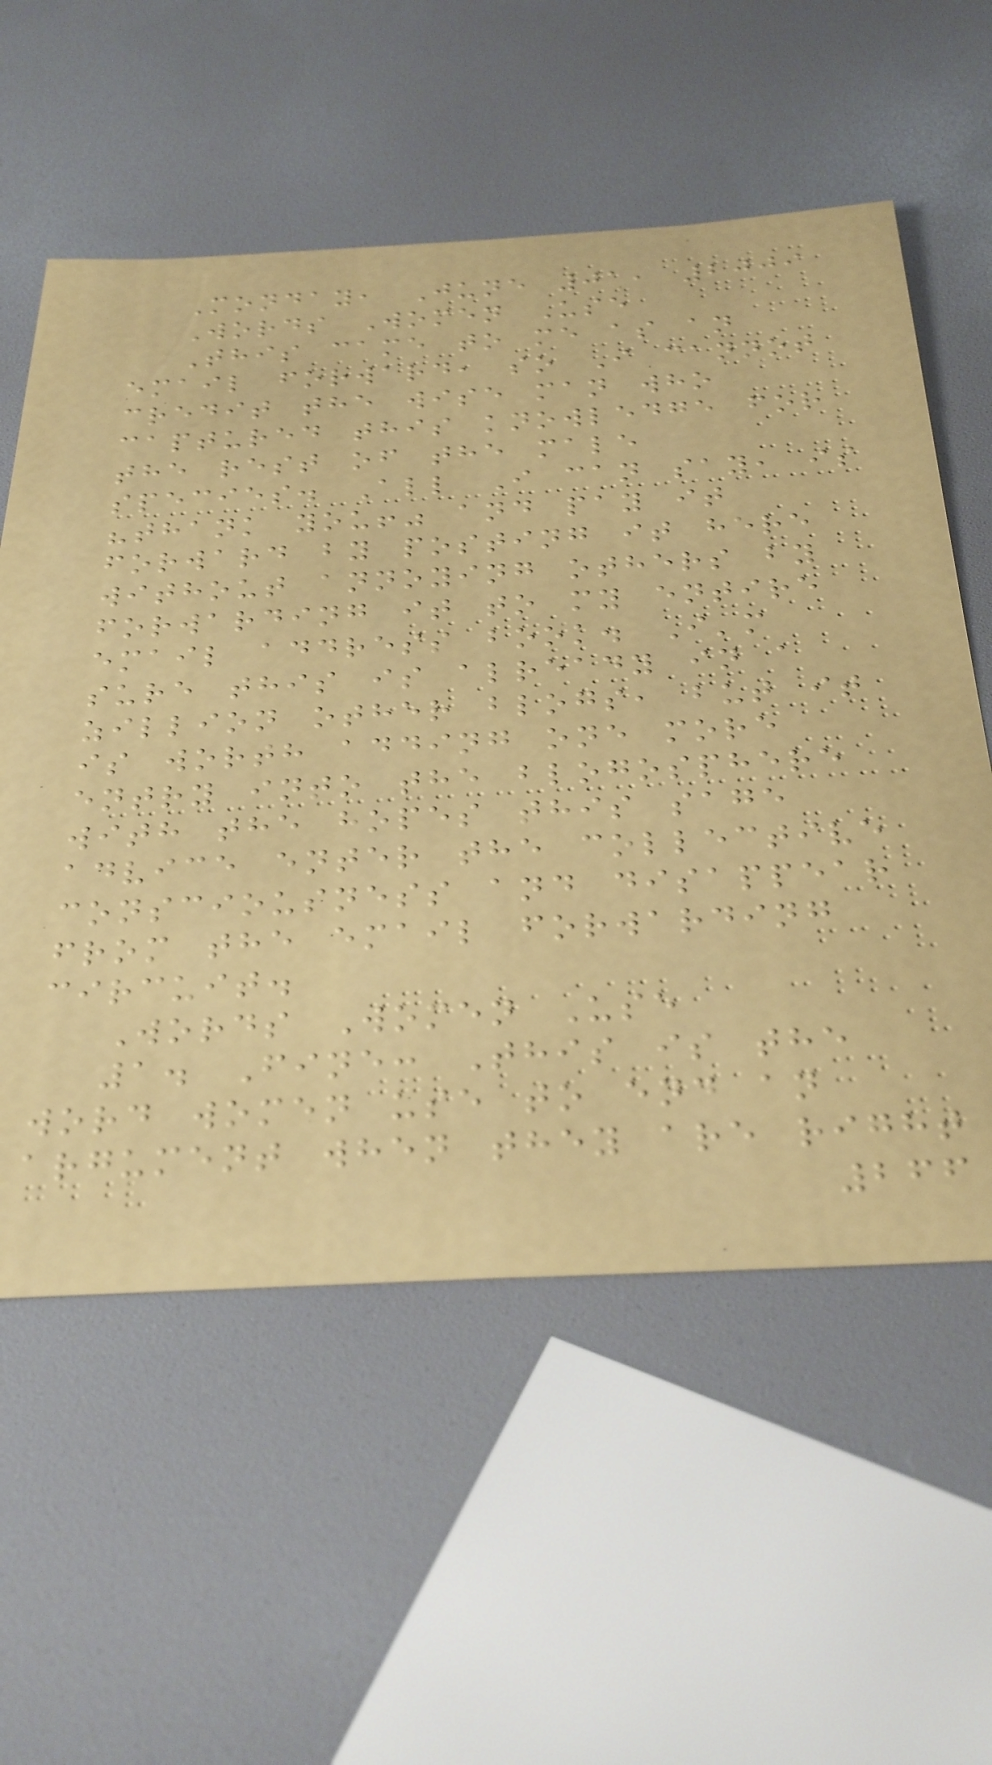Monday, June 01, 2009
Words Women Use
This came to me as an
email forward, so I cannot
credit the wise man who
captured this knowledge for
the rest of the male
species. All I can say, is
"thank you!" and pay it
forward by posting it here
without annoying others by
forwarding it to my entire
email address book. I'm
sure this is already in a
zillion other blogs, but it
is worth adding one more
entry into the blogosphere
with the hopes this sage
advice enter the collective
consciousness and disappear
from the email forwarding
circuit.
Words Women Use
1. Fine: This is the
word women use to end an
argument when they are right
266
